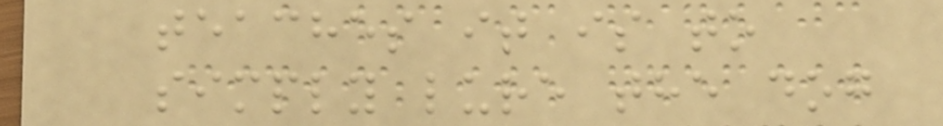teaches it is to
simply lure the dog
